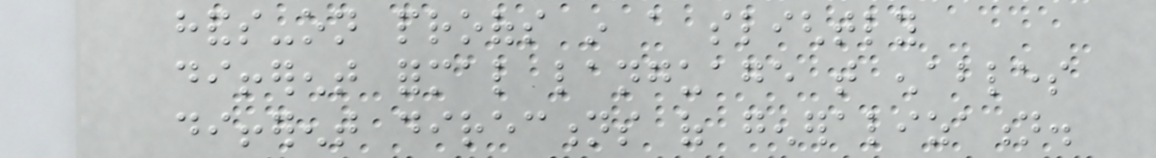hands-on proofs in a slightly
different formal language that enables
different directions of generalization.
